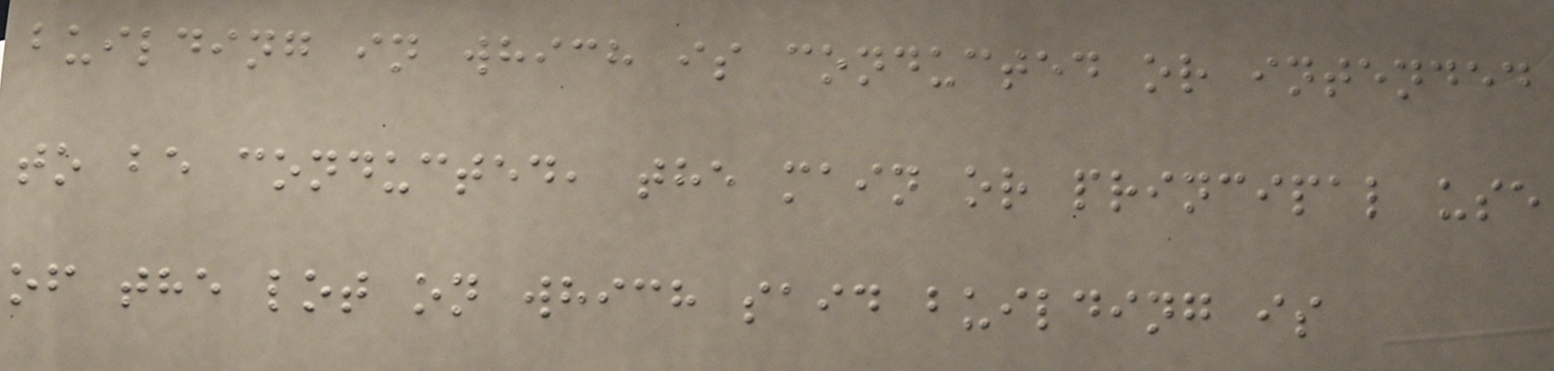building in which is conducted or intended
to be conducted, the main or principal use
of the lot on which said building is
